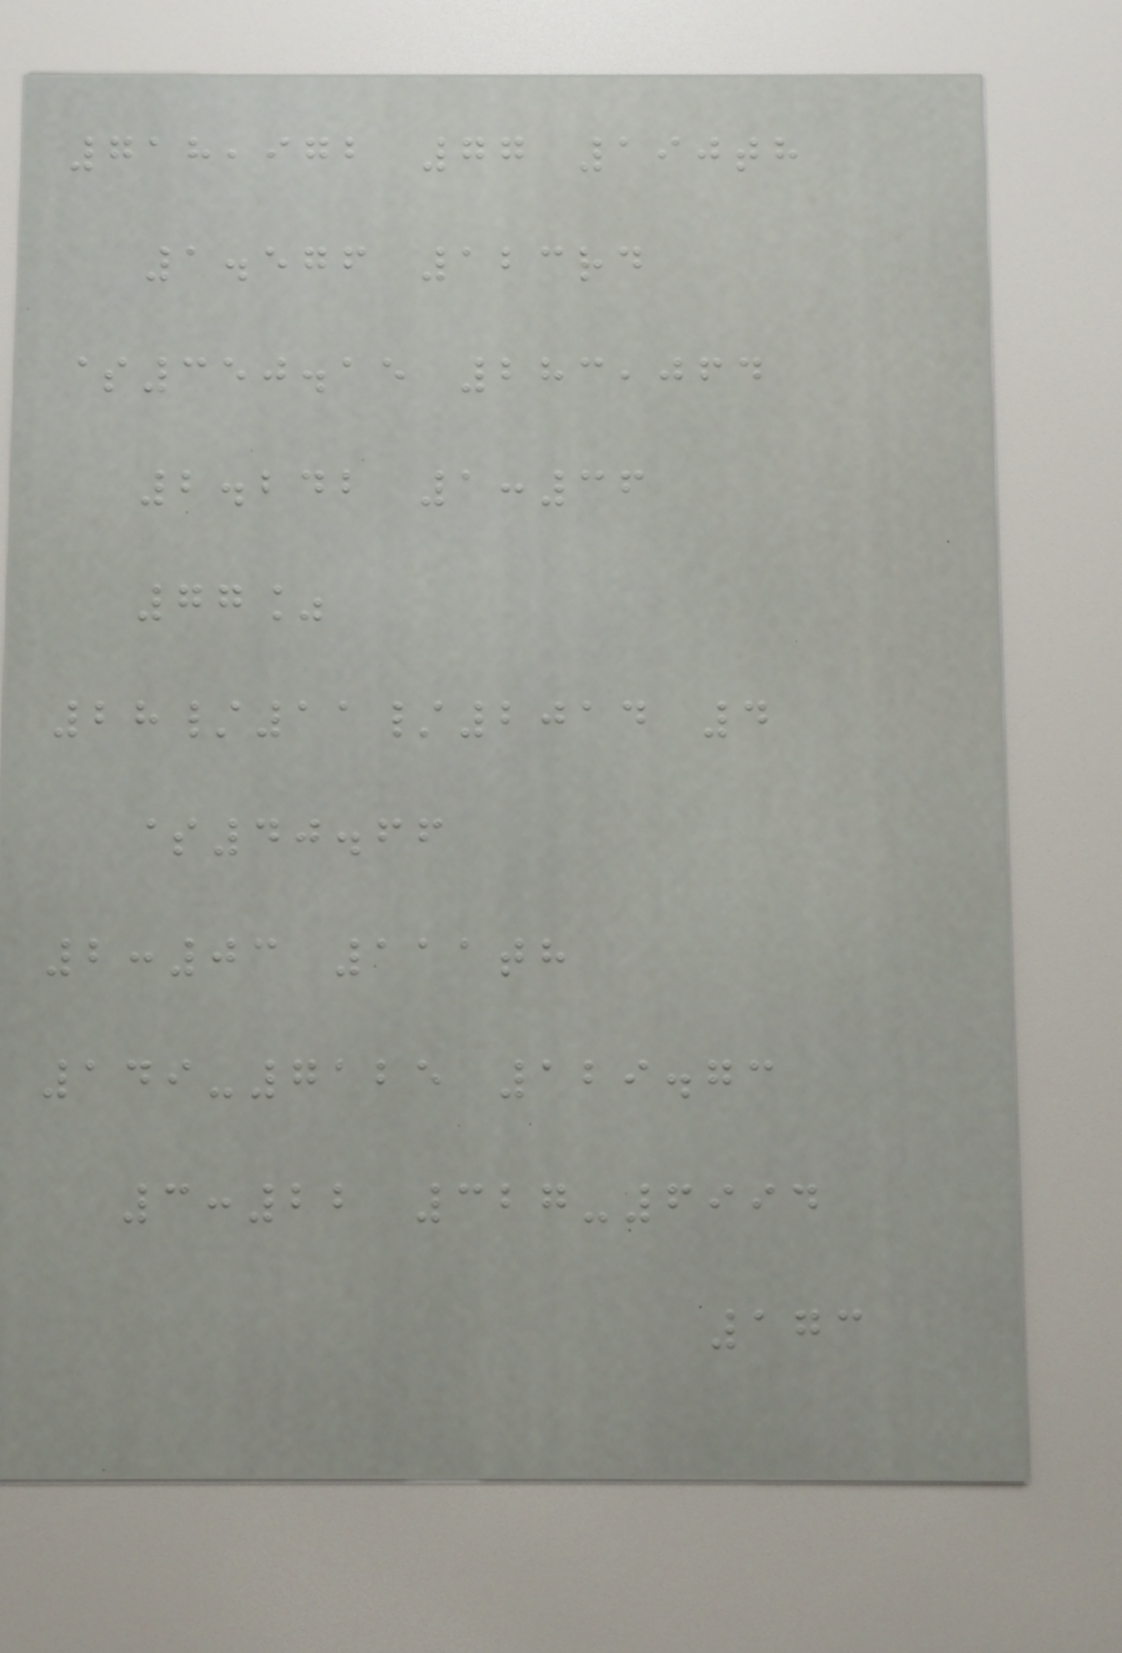718,972 77 190th
1.576 123rd
$350.15 283,064
2.242 1:36
77%
28/11/2014 4
$40.66
2:03 111th
149-7125 129.73
3:22 327-6994
173
